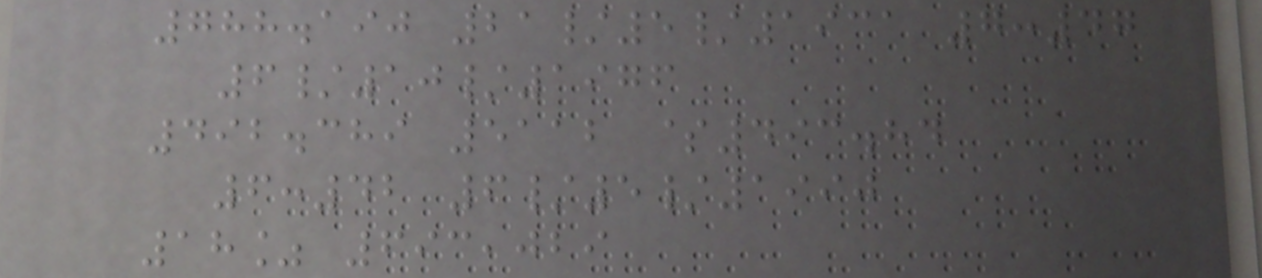788.190 21/5/1931 7:47
6/10/1976
492.389 5112 $493.84
6:42 6/5/1990
18% 693,029
